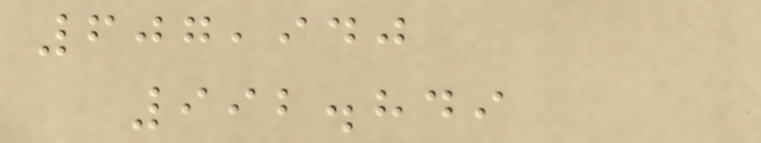607,940
992.849
